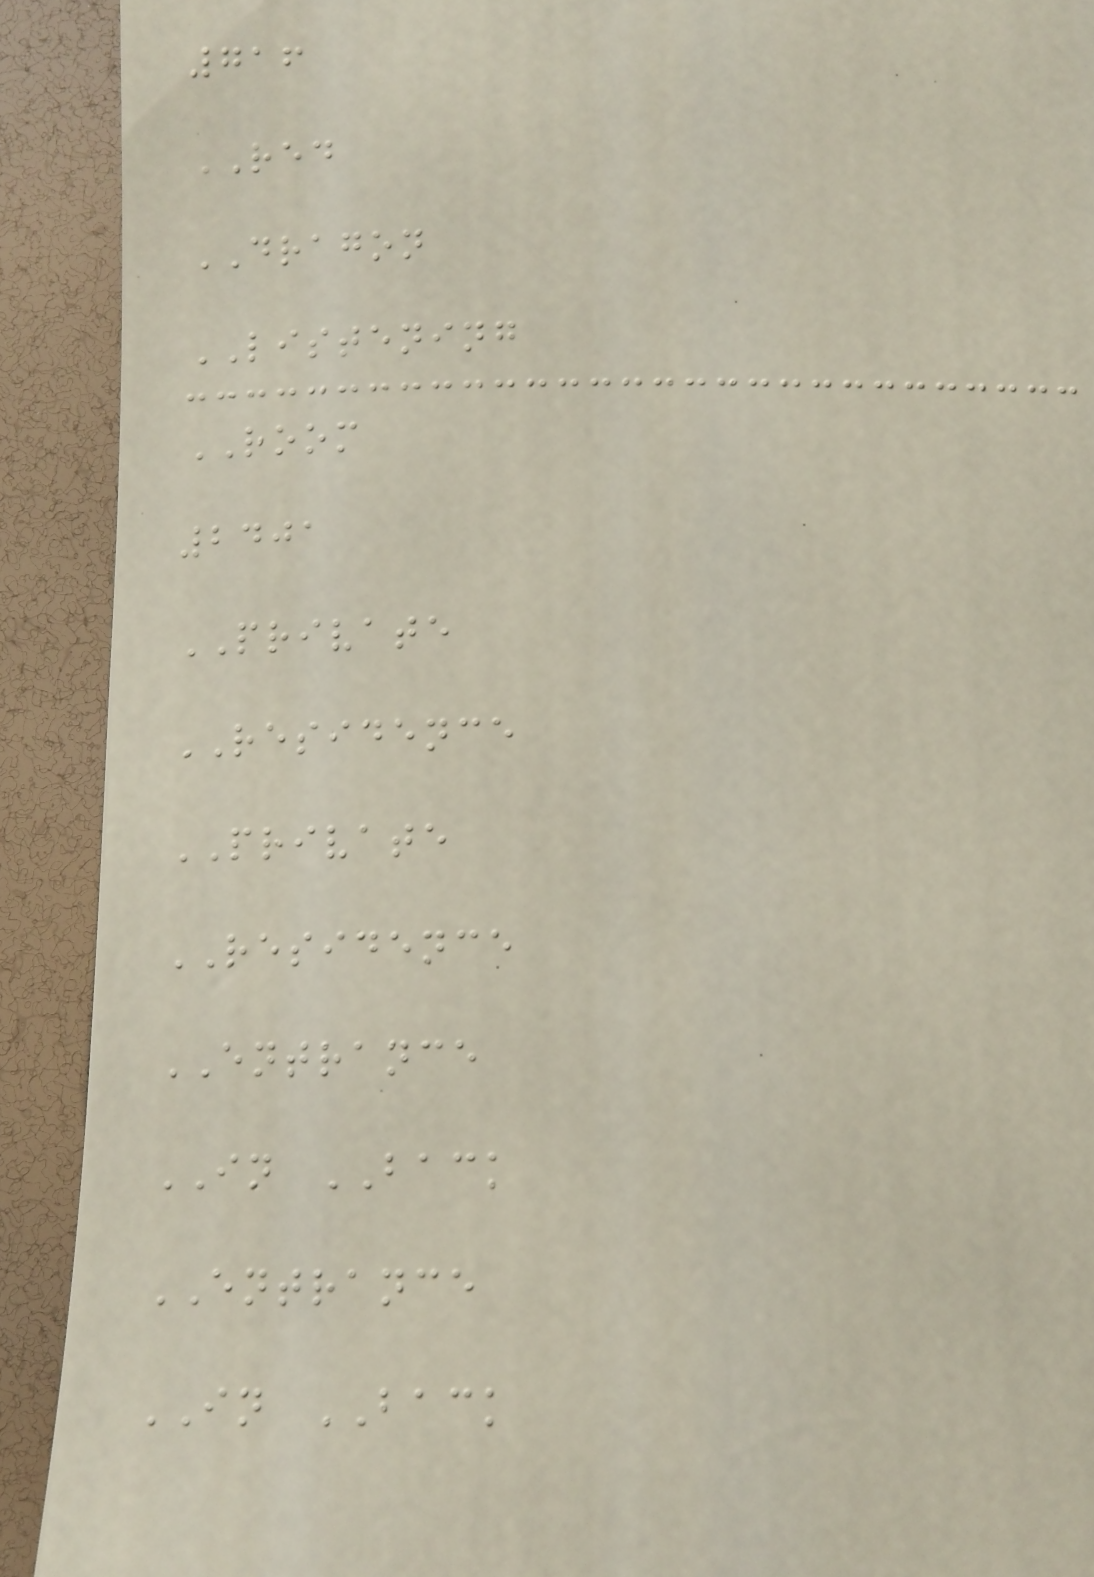716
RED
DRAGON
LISTENING
ROOM
2401
PRIVATE
RESIDENCE
PRIVATE
RESIDENCE
ENTRANCE
IN BACK
ENTRANCE
IN BACK
